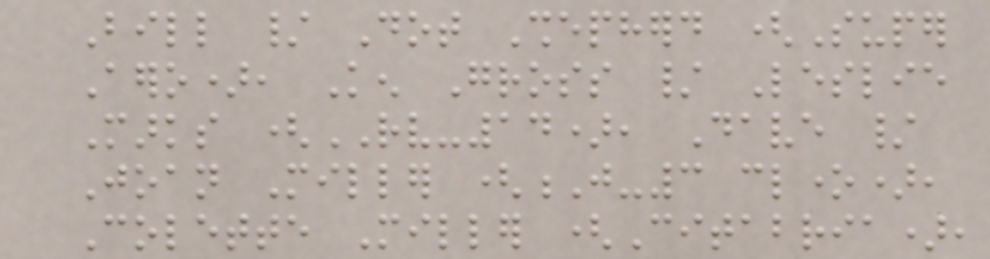Bill / Dot Shepherd (Super
Aero), Ken Gross / Leslie
Marks (RV-14), Dave /
Joan Miller (J-3 clone),
Colette Miller (Citabria),
